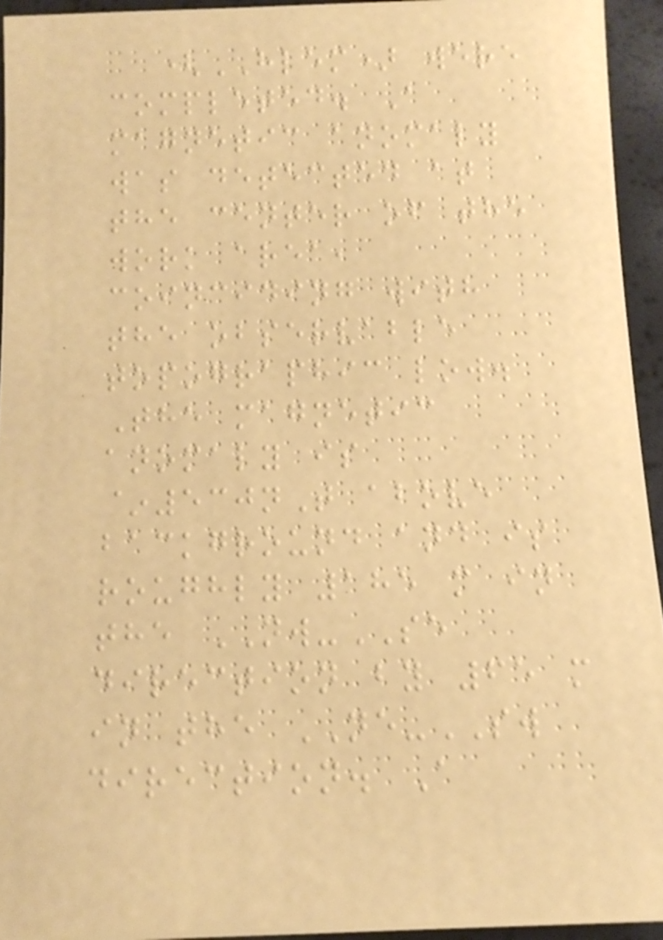(HLEM) were
completed. A
magnetic anomaly
was detected at
the center of the
work area,
coinciding with
the observable
topographic low.
The magnetic
anomaly is
~530nT above
background and is
roughly 185 m in
the NW-SE
direction by 65 m
in the NE-SW
direction. A
